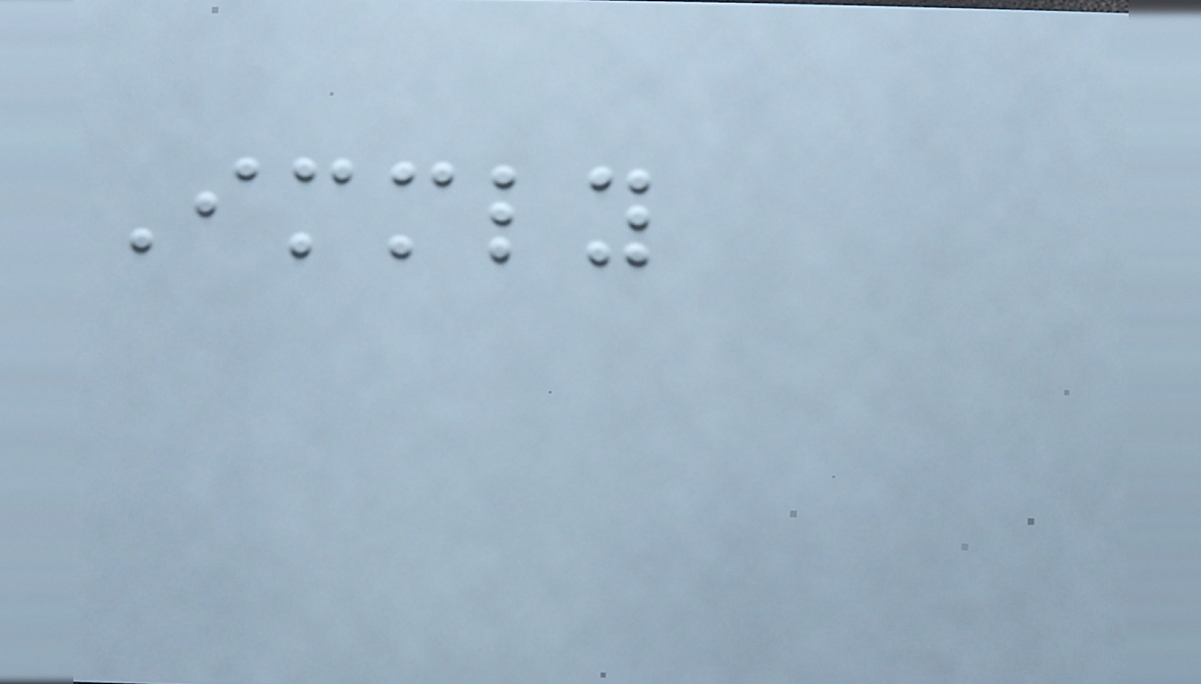Immediately
